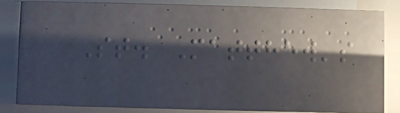St. Matthew's
